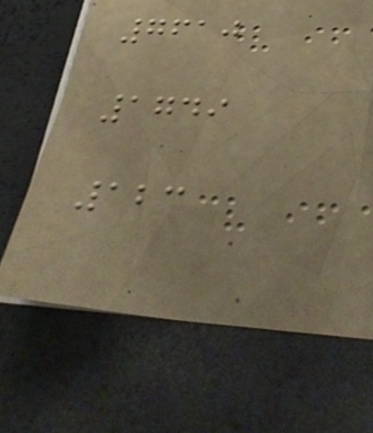7610
1749
123
